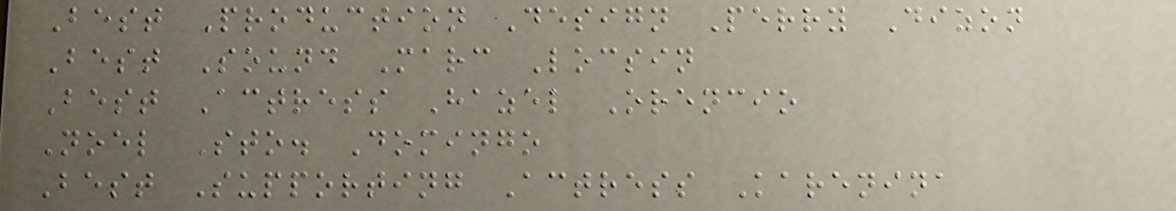Best Production Design Perry Dizon
Best Sound Marc Locsin
Best Actress Hazel Orencio
Noel Sto. Domingo
Best Supporting Actress Karenina
